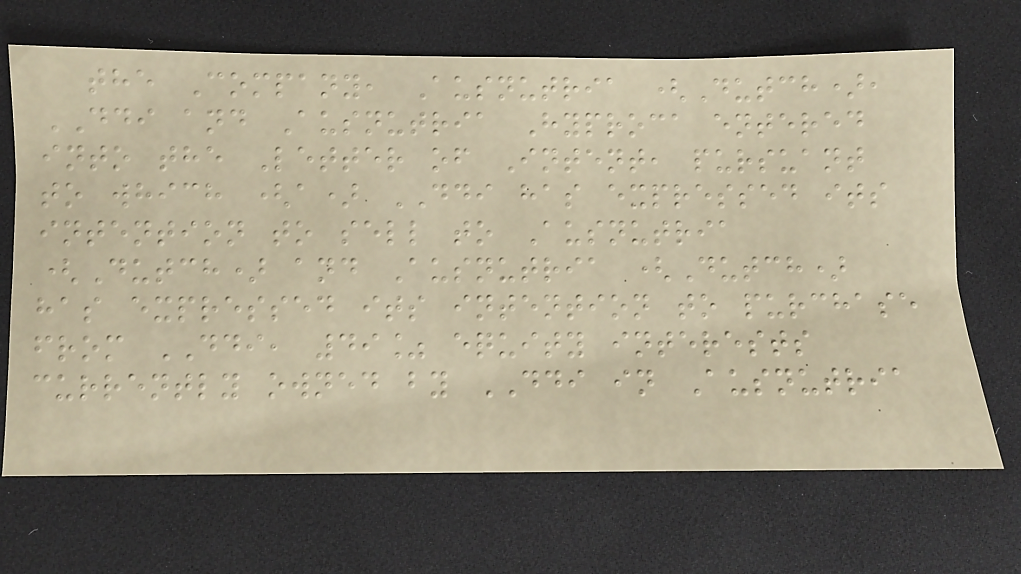the Company, Ausnutria (Dutch),
DDI and Ausnutria Hyproca entered
into the Letter of Intent, pursuant
to which (a) DDI has expressed its
intention to sell to Ausnutria
(Dutch) and Ausnutria (Dutch)
has expressed its intention to purchase
from DDI, 49% equity interests
currently owned by DDI in Ausnutria
